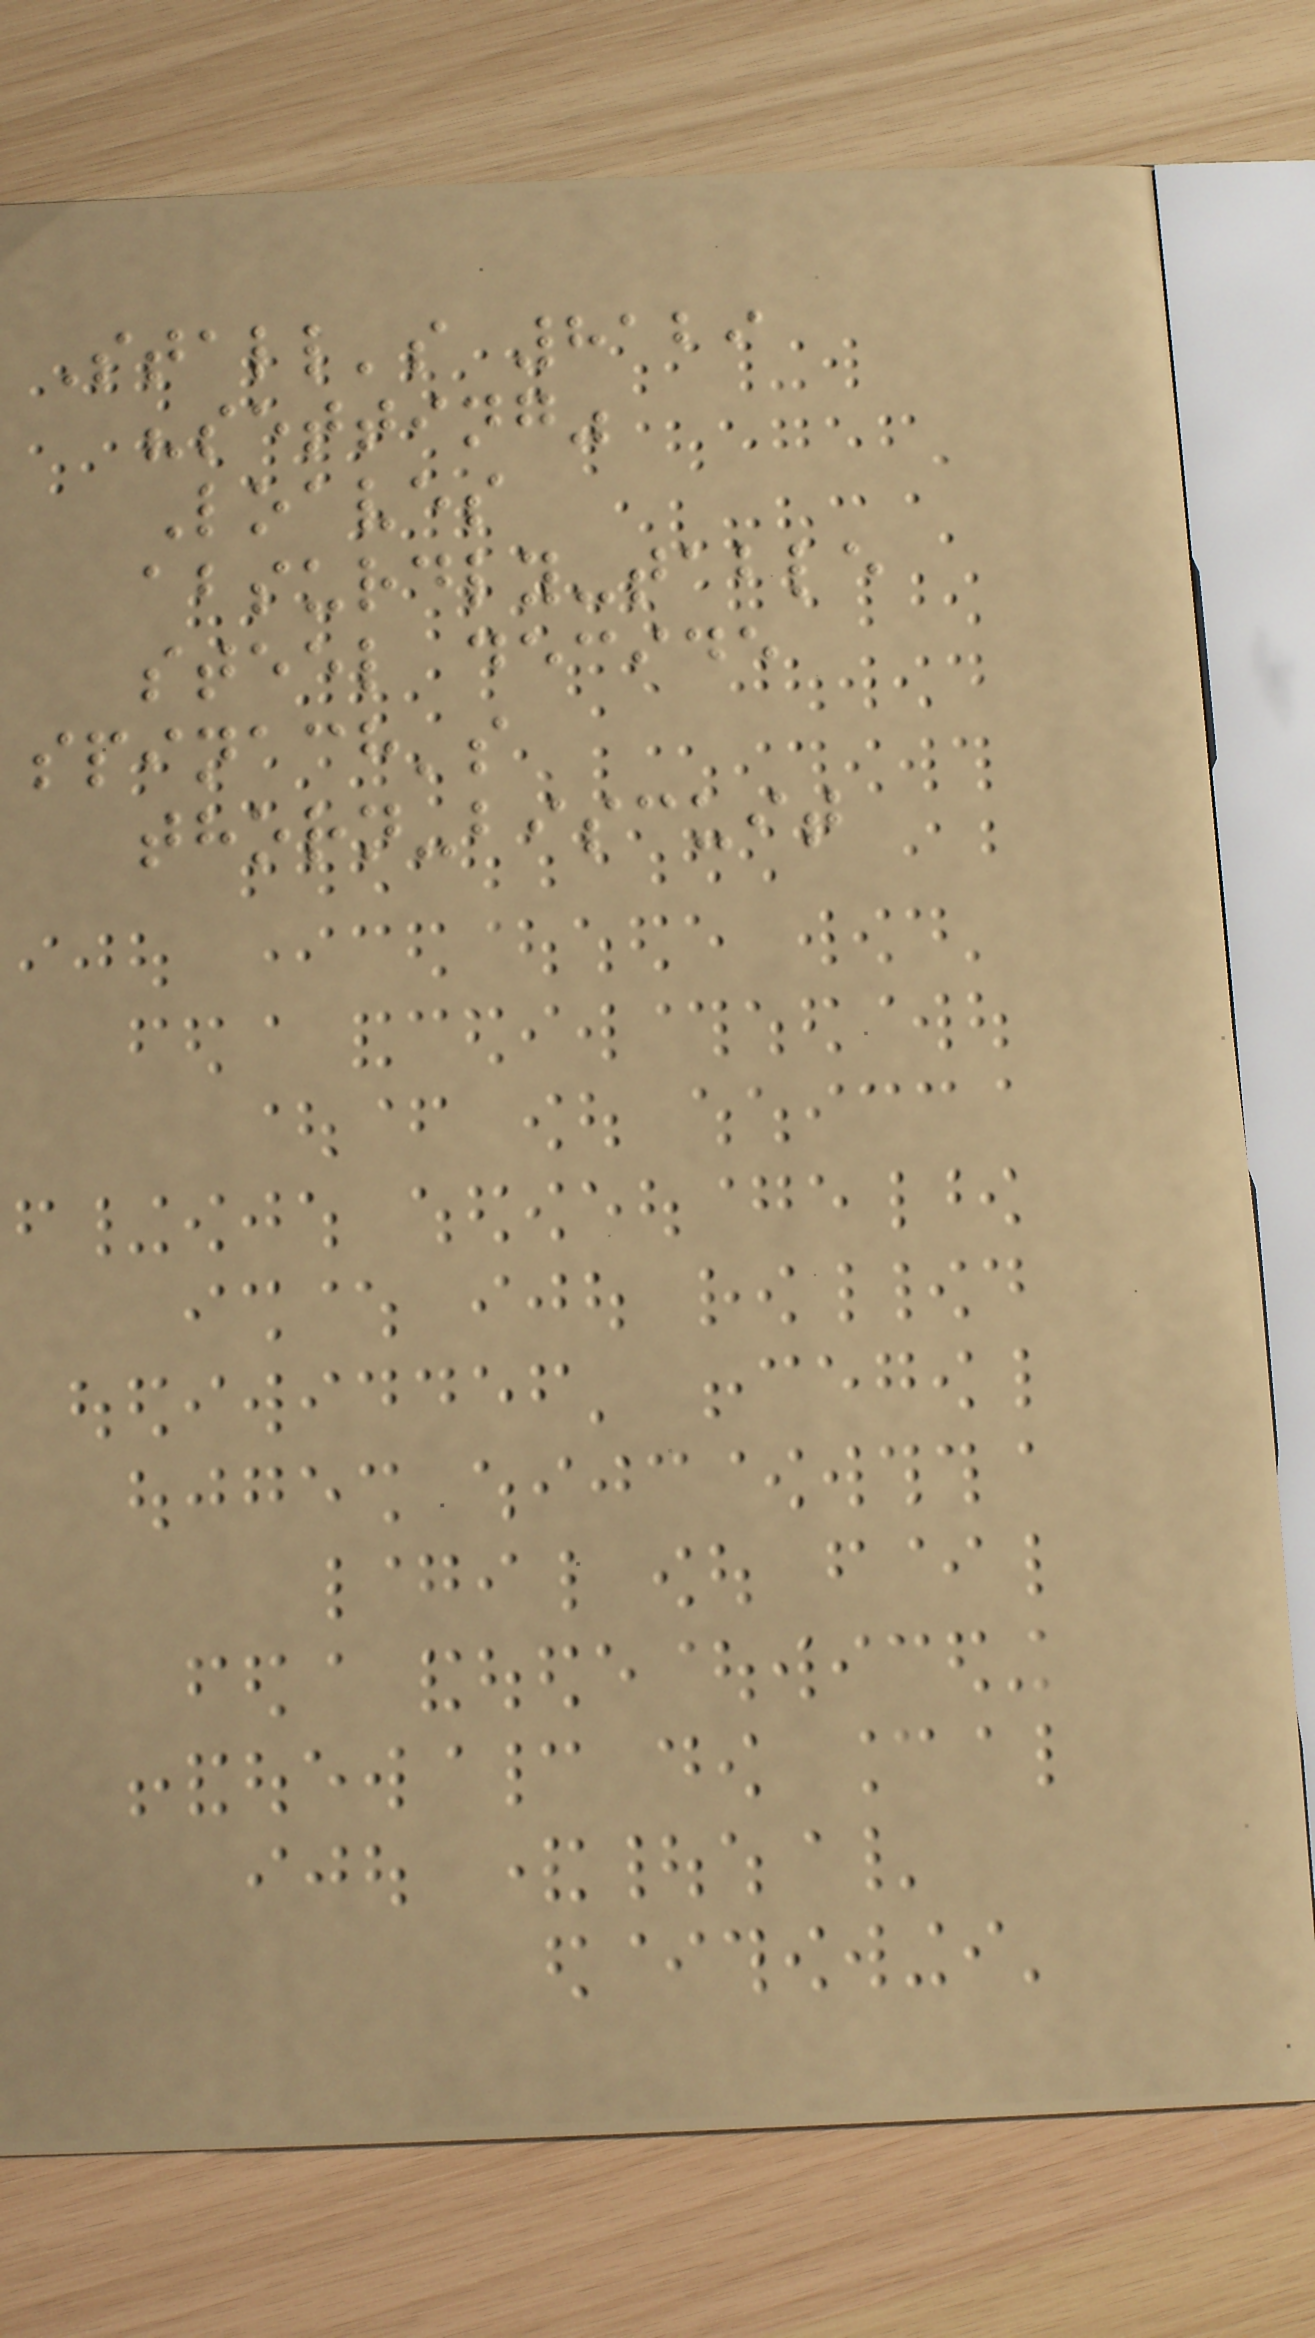Stall's 8129
"setting"
Loaves
absurdly-table
steel decide
spinach's
thorn-biscuit
